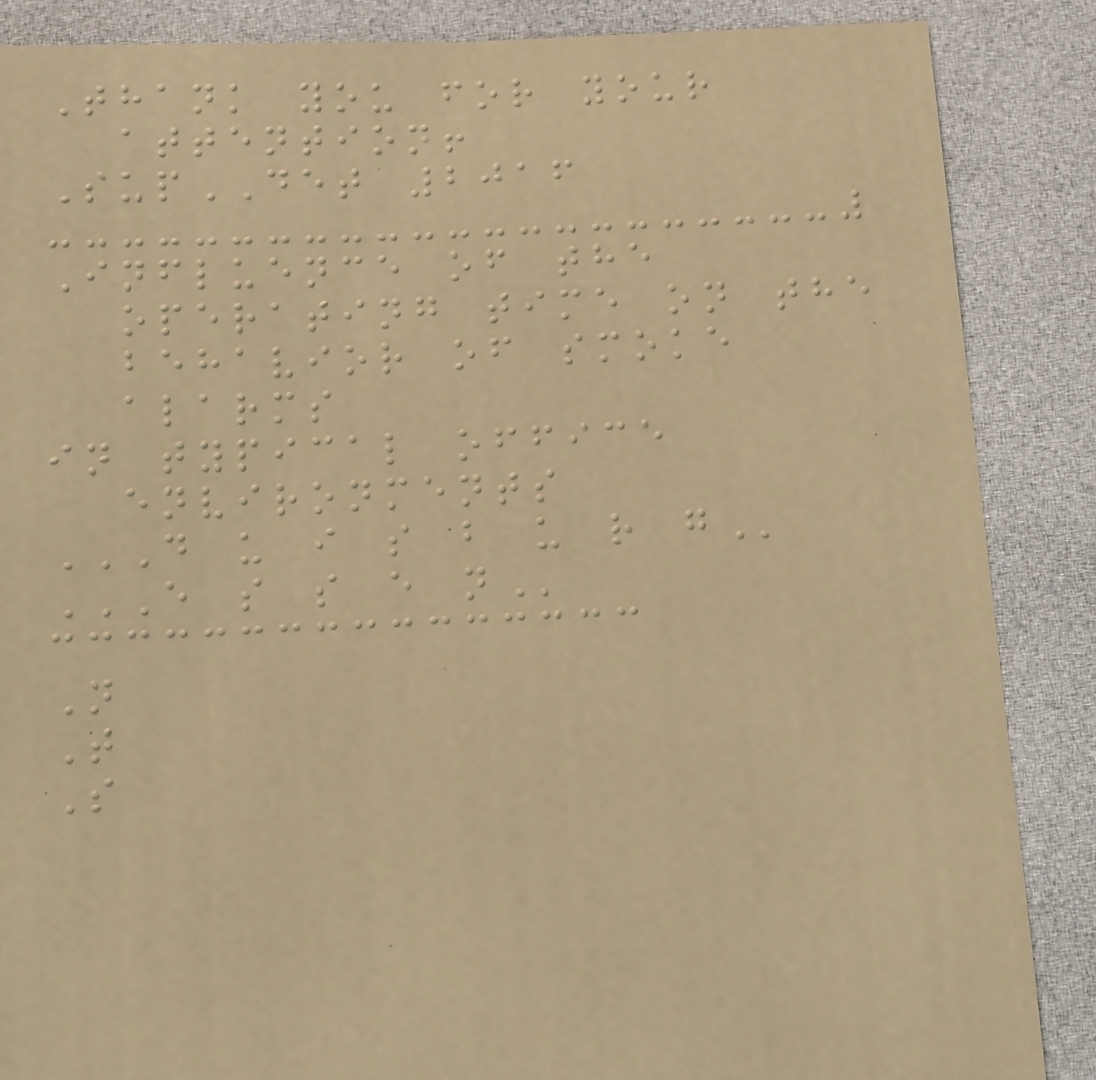Thank you for your
attention!
SupDET 2016
Influence of the
operating time on the
behavior of smoke
alarms
in typical office
environments
D U I S B U R G
E S S E N
N
T
S
